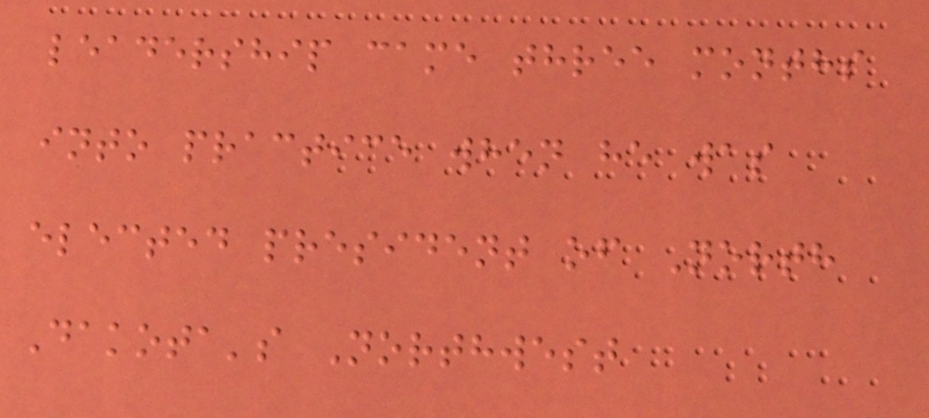leadership came three months
into practice when he was
elected president of North
Dakota's Northwest
